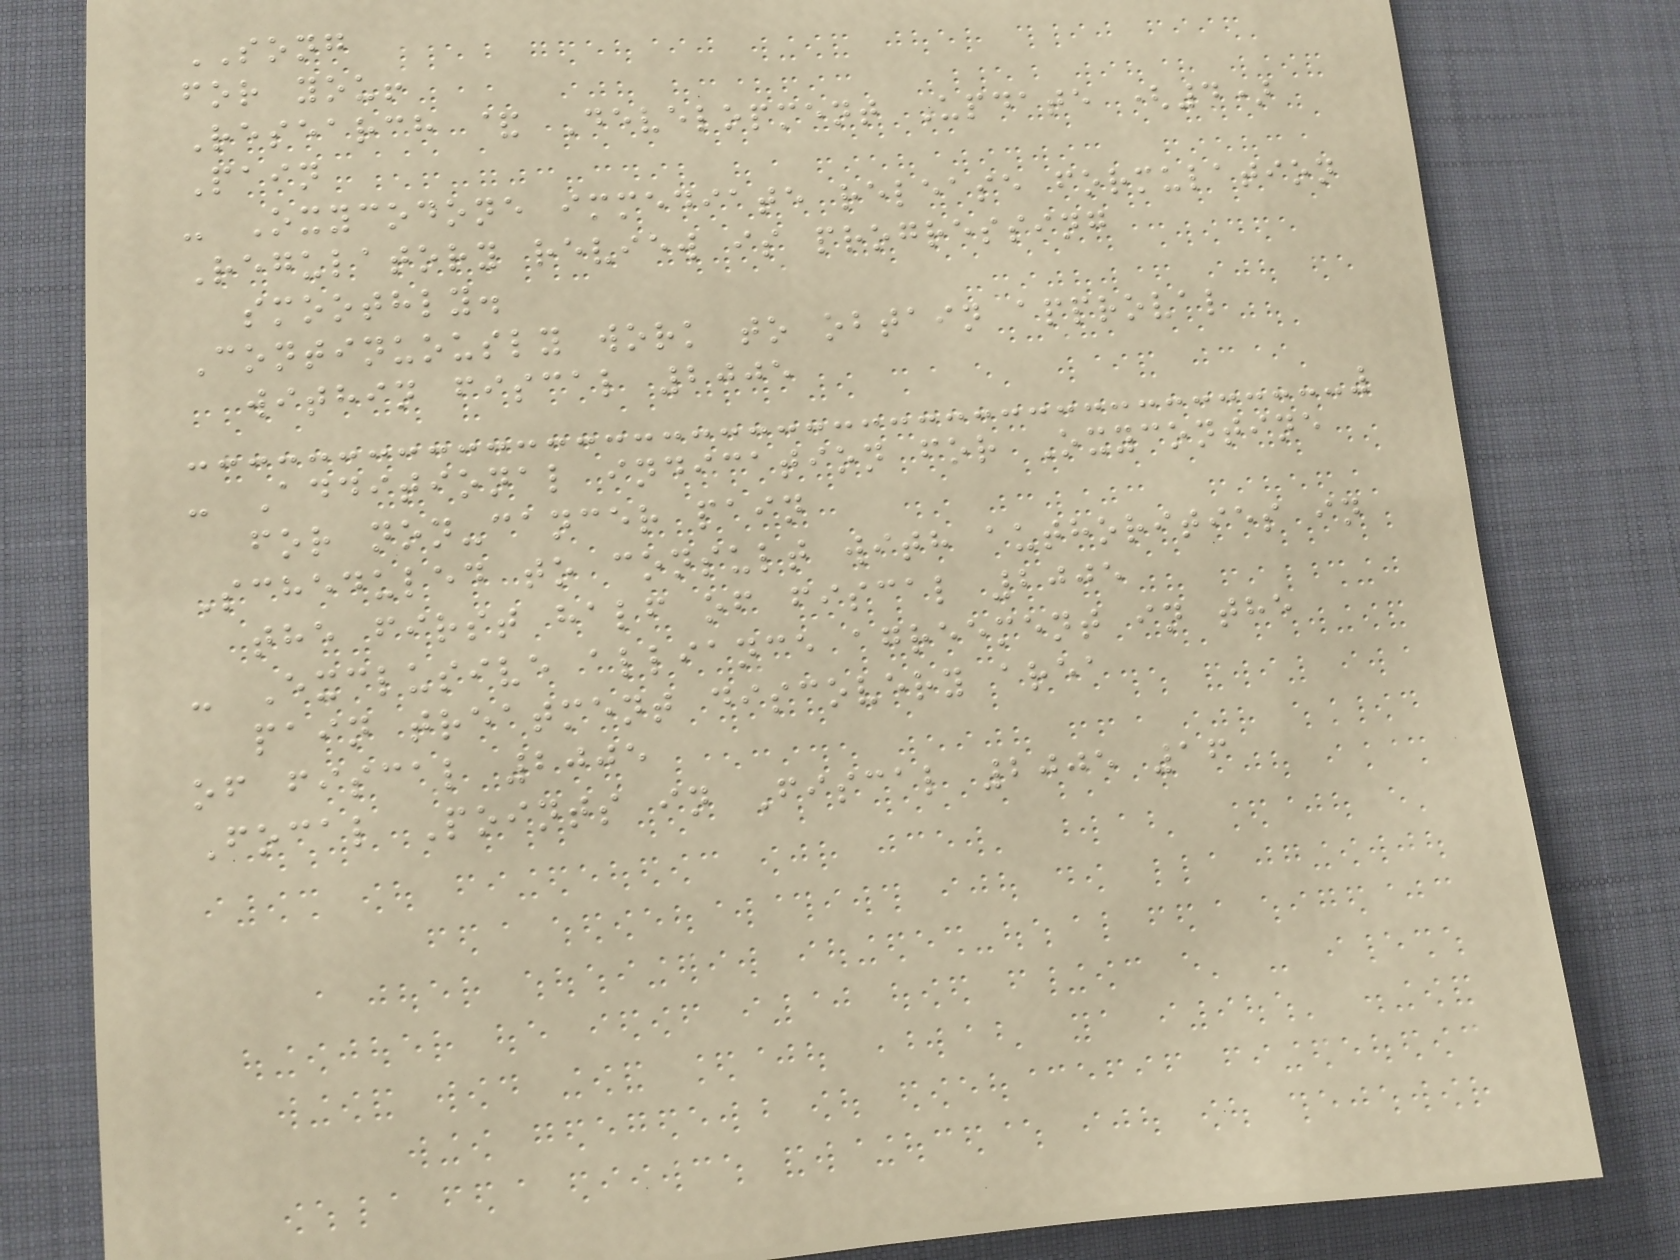SONG
for you!
Research & Development Update (4)
Pain
- Oxycodone immediate release formulation
Regulatory review is progressing
smoothly.
Continuously work to obtain approval
within fiscal 2005
- Additional indication for Oxycontine
for non-cancer pain
Scheduled to consult with authorities in
the first half of fiscal 2005
- Exclusive alliance agreement in the
pain treatment discovery area
of fiscal 2005
Focal Points in Fiscal 2005 16
